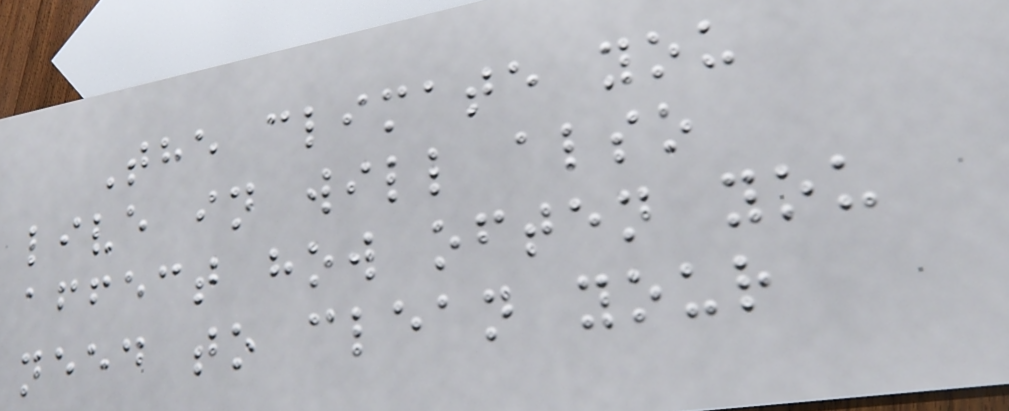The climate you
live in will also
affect how often you
need to clean your
